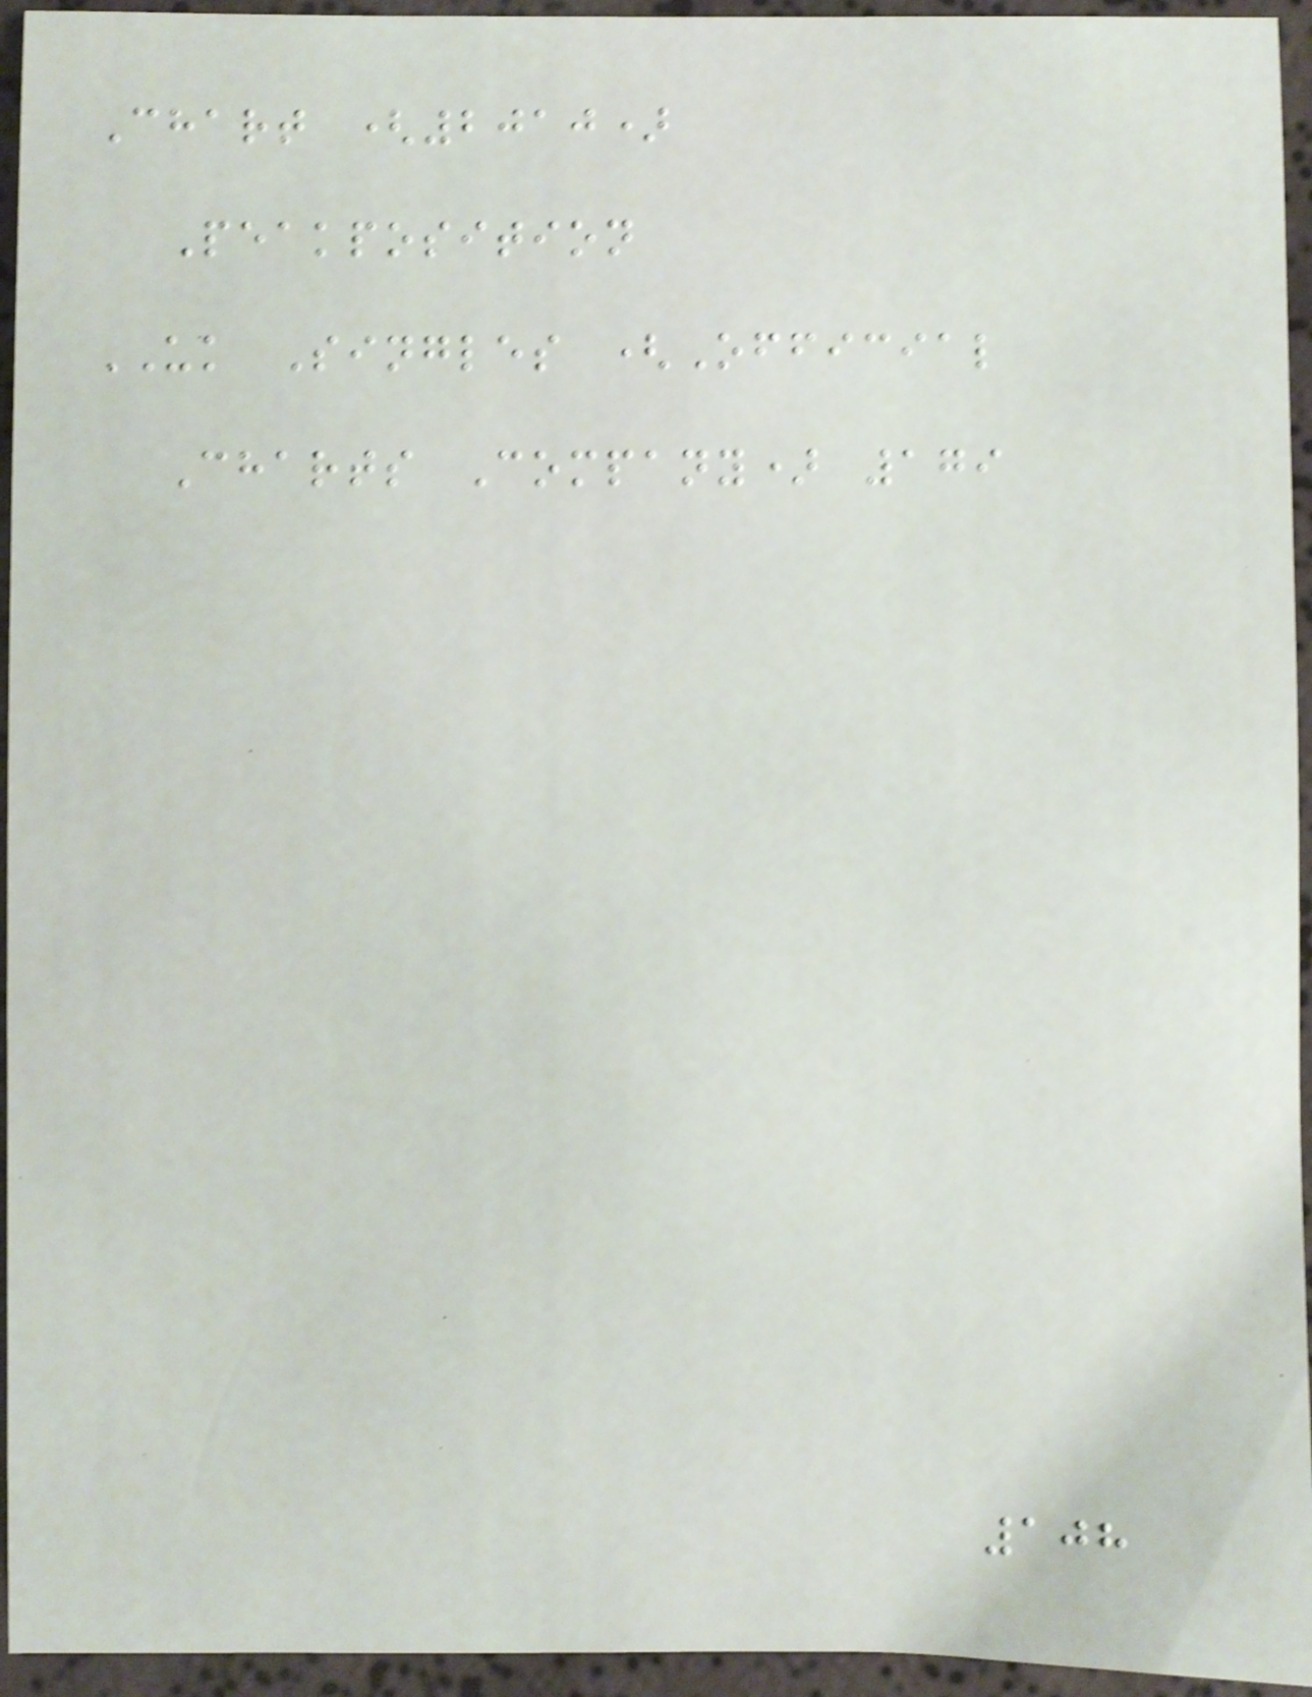Chart (2010)
Peakposition
UK Singles (Official
Charts Company) 179
108
